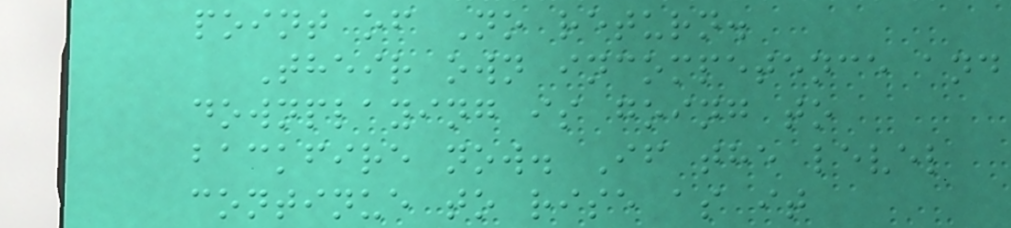point of No return.
Their own incompetence and
downplaying is going to
backfire now. If the level
continue to rise as it
